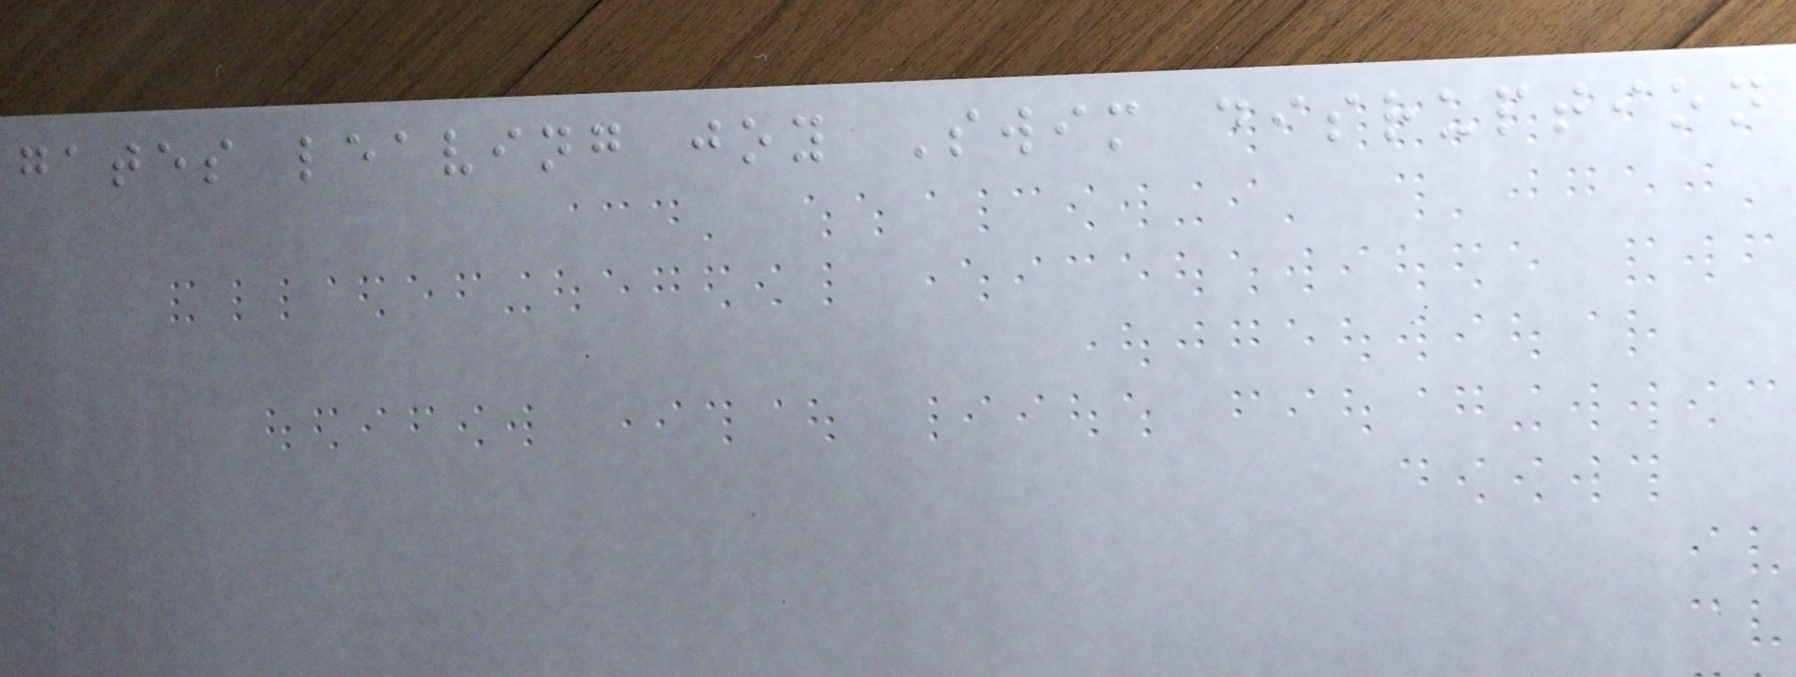gates leaving joy Swim disruption
